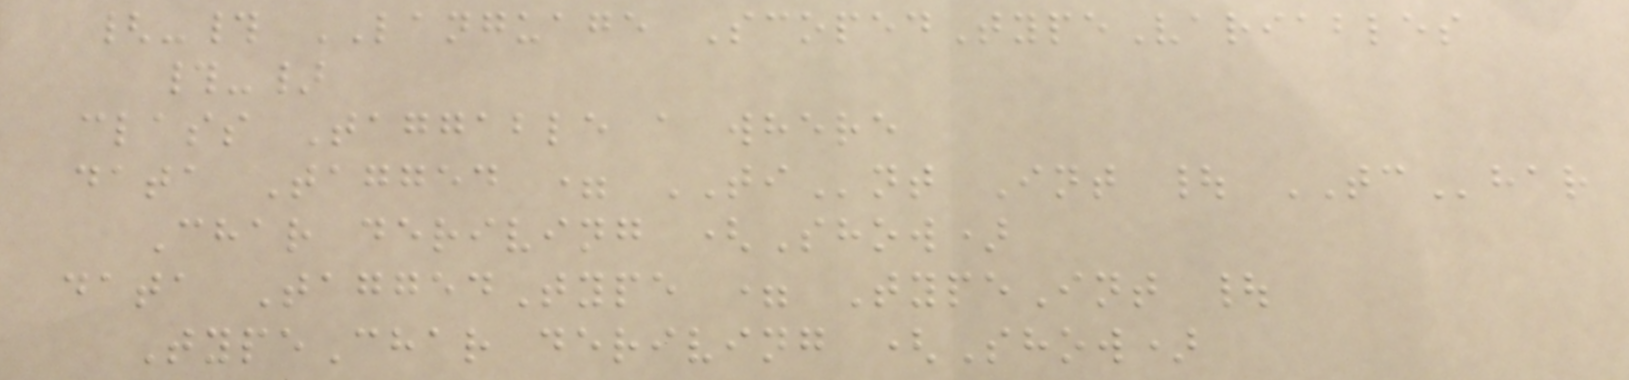{-# LANGUAGE ScopedTypeVariables
#-}
class Taggable a where
data Tagged = TInt Int | TChar
Char deriving (Show)
data TaggedType = TypeInt |
TypeChar deriving (Show)
